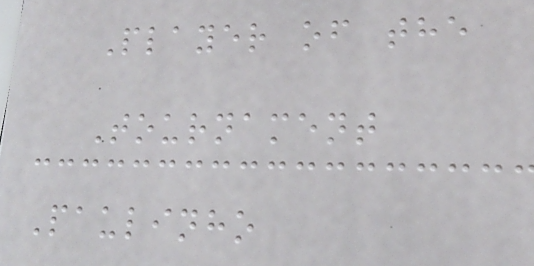Player of the
Tournament
Paulinho
